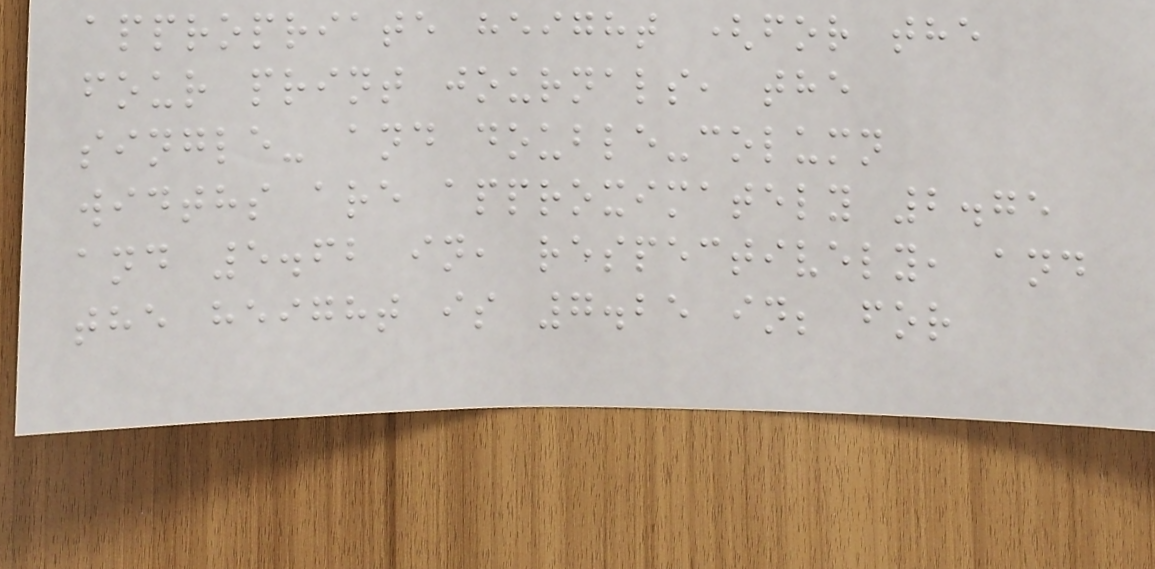appropriate height (for the
four print journals, the
single- and double-column
widths are approximately 2.75
and 5.62 in, respectively, and
the height is 7.25 in; for
